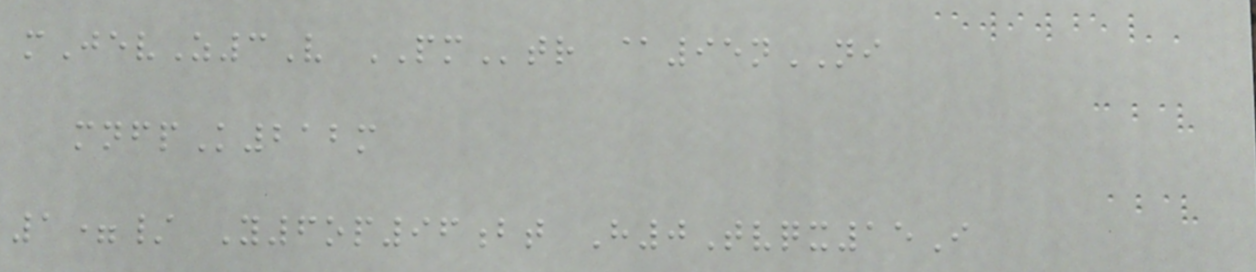mJevZ3V PMtr @95nNI
mnfpK212m
1=/ Y6op96bt H0Tvqx15I
